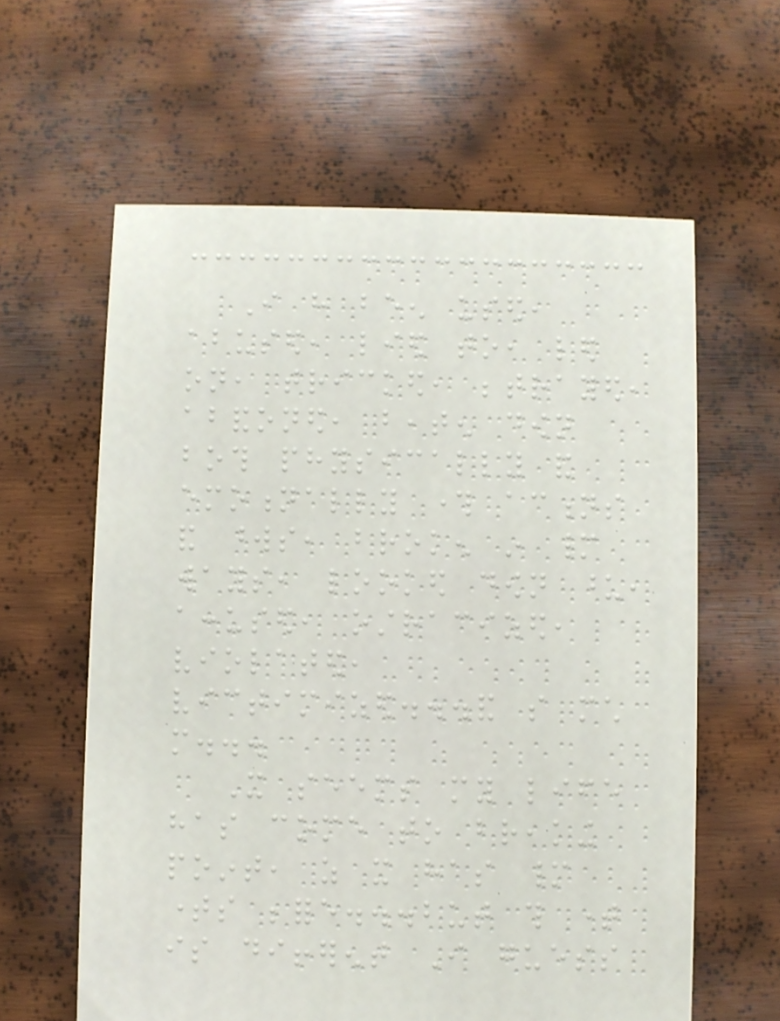I have been used,
abused, lied to, led
on, tricked, betrayed,
abandoned, beaten down
both physically and
emotionally through actions
and words, broken in many
ways, looked down upon,
accused, ostracized,
violated,
victimized...and so much
more...
It seems my life
has come to breaking
point, as it has many
times before...but this time
is different I guess
